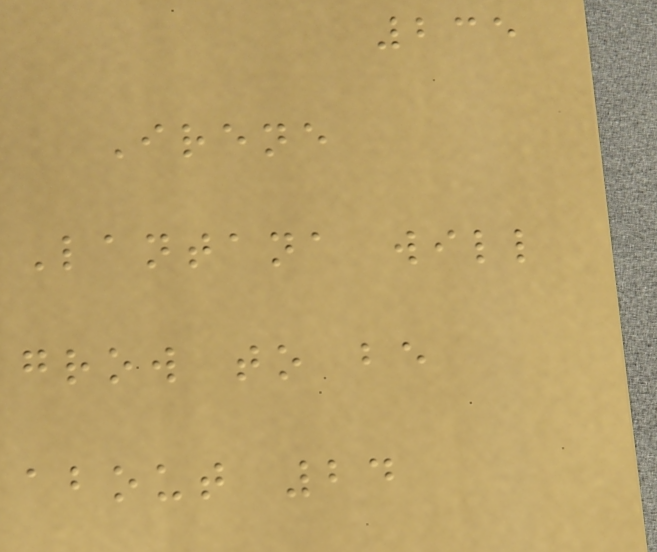235
Irene
Lantana will
grow to be
about 24
